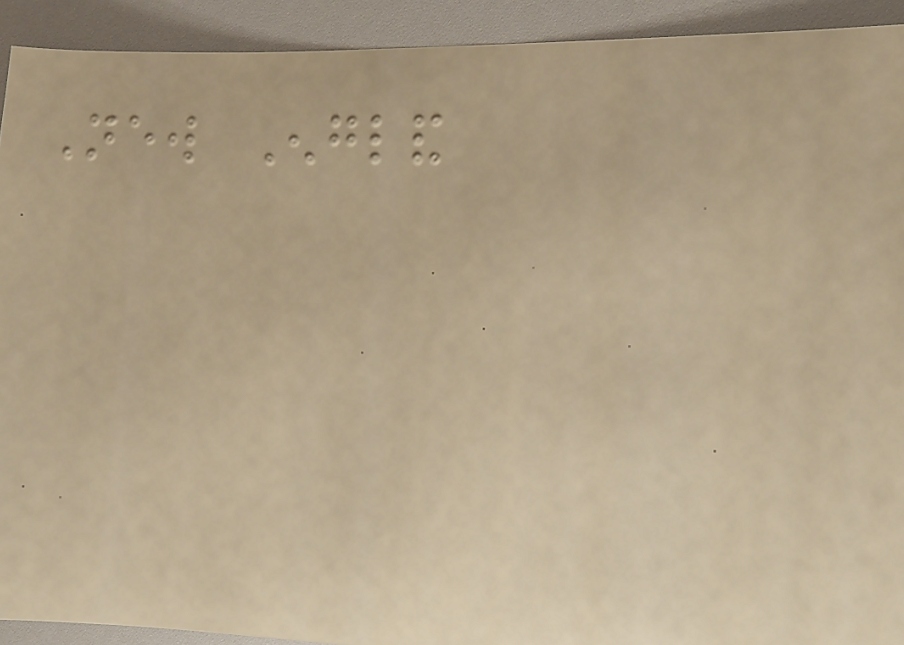New England
